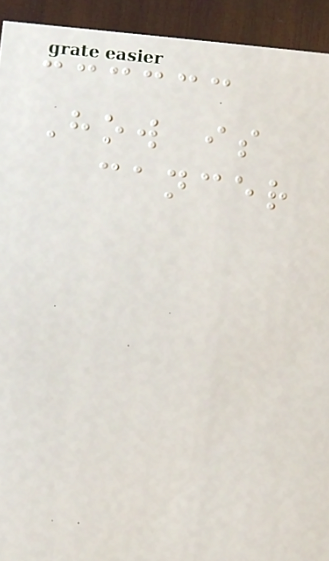How is
cancer
